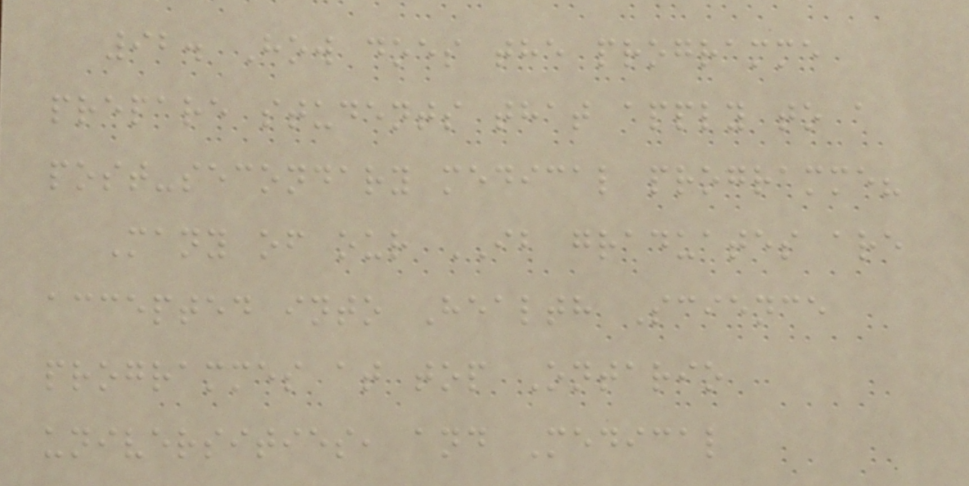92. How does the programme
prepare students that apply to a
post-secondary medical programme?
Many of our IB graduates are
accepted into Health Science
programmes at top Ontario
universities, and Medical
